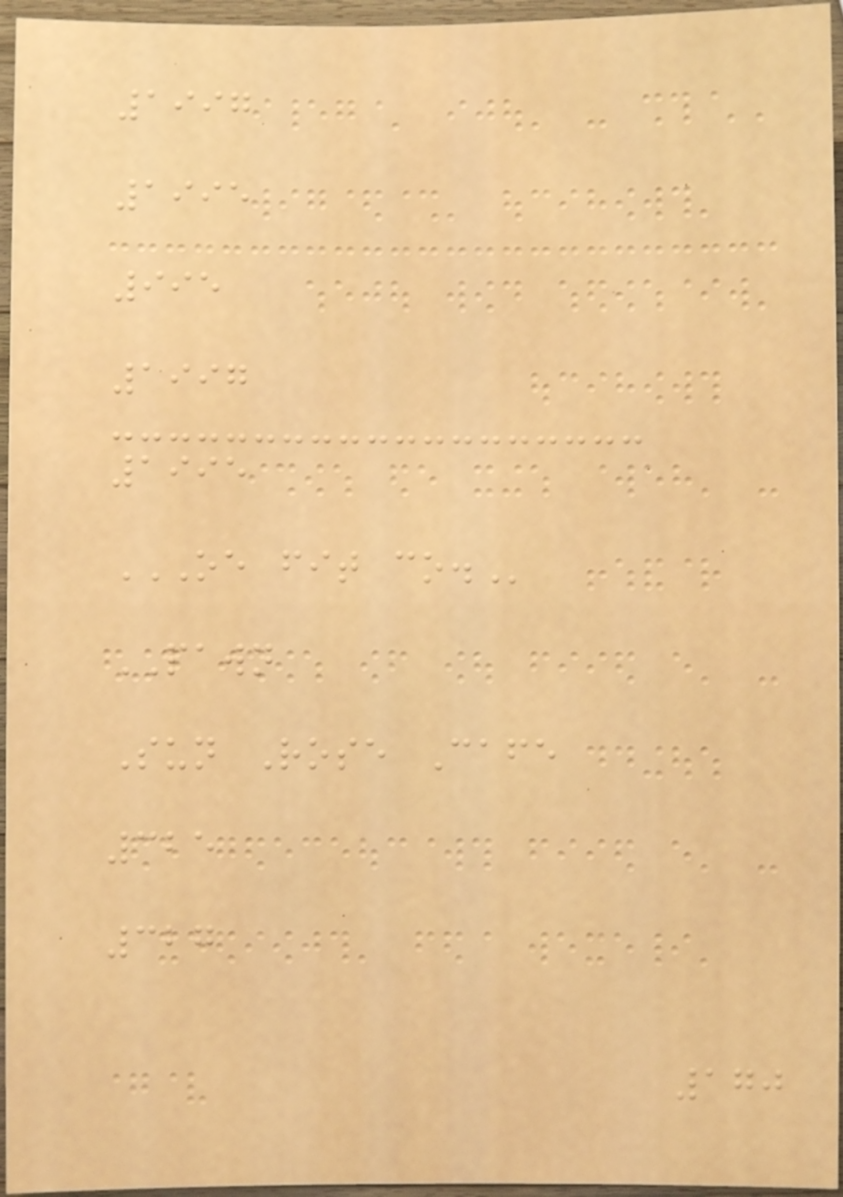1997
1995
995
1997
1995
OE FIT CO.
PAWN
Sun Rose Cafe
325
327
170
